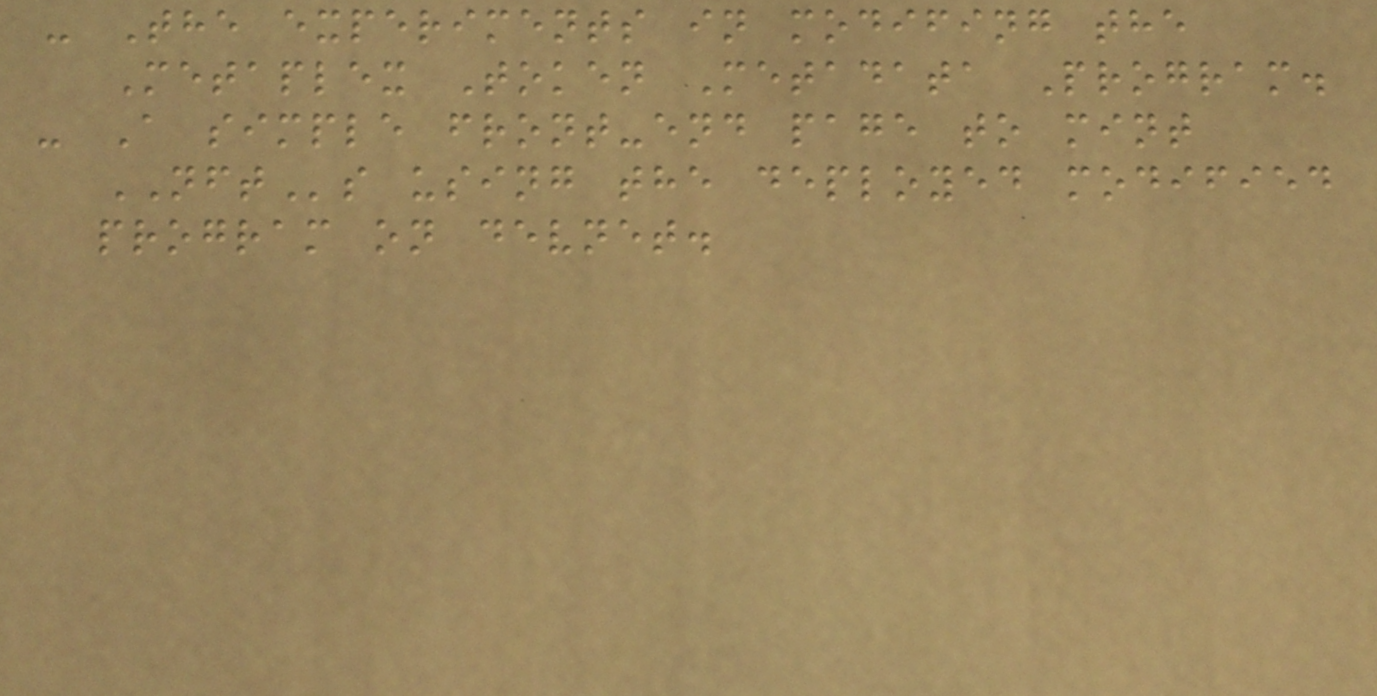- The experiments in modifing the
Metaplex Token Metadata Program.
- A simple front-end page to mint
NFTs using the deployed modified
program on devnet.
